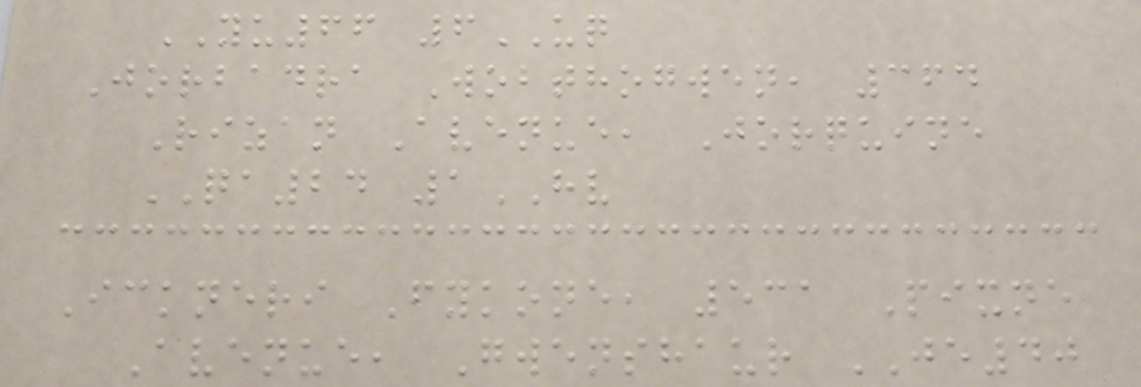YU66 6UQ
Jorbadra Wobthogwen, 364
Rizan Avenue, Jorquine
QA24 1HV
Ickneri Fykone, 531 Pixne
Avenue, Gwenshaur JE40
